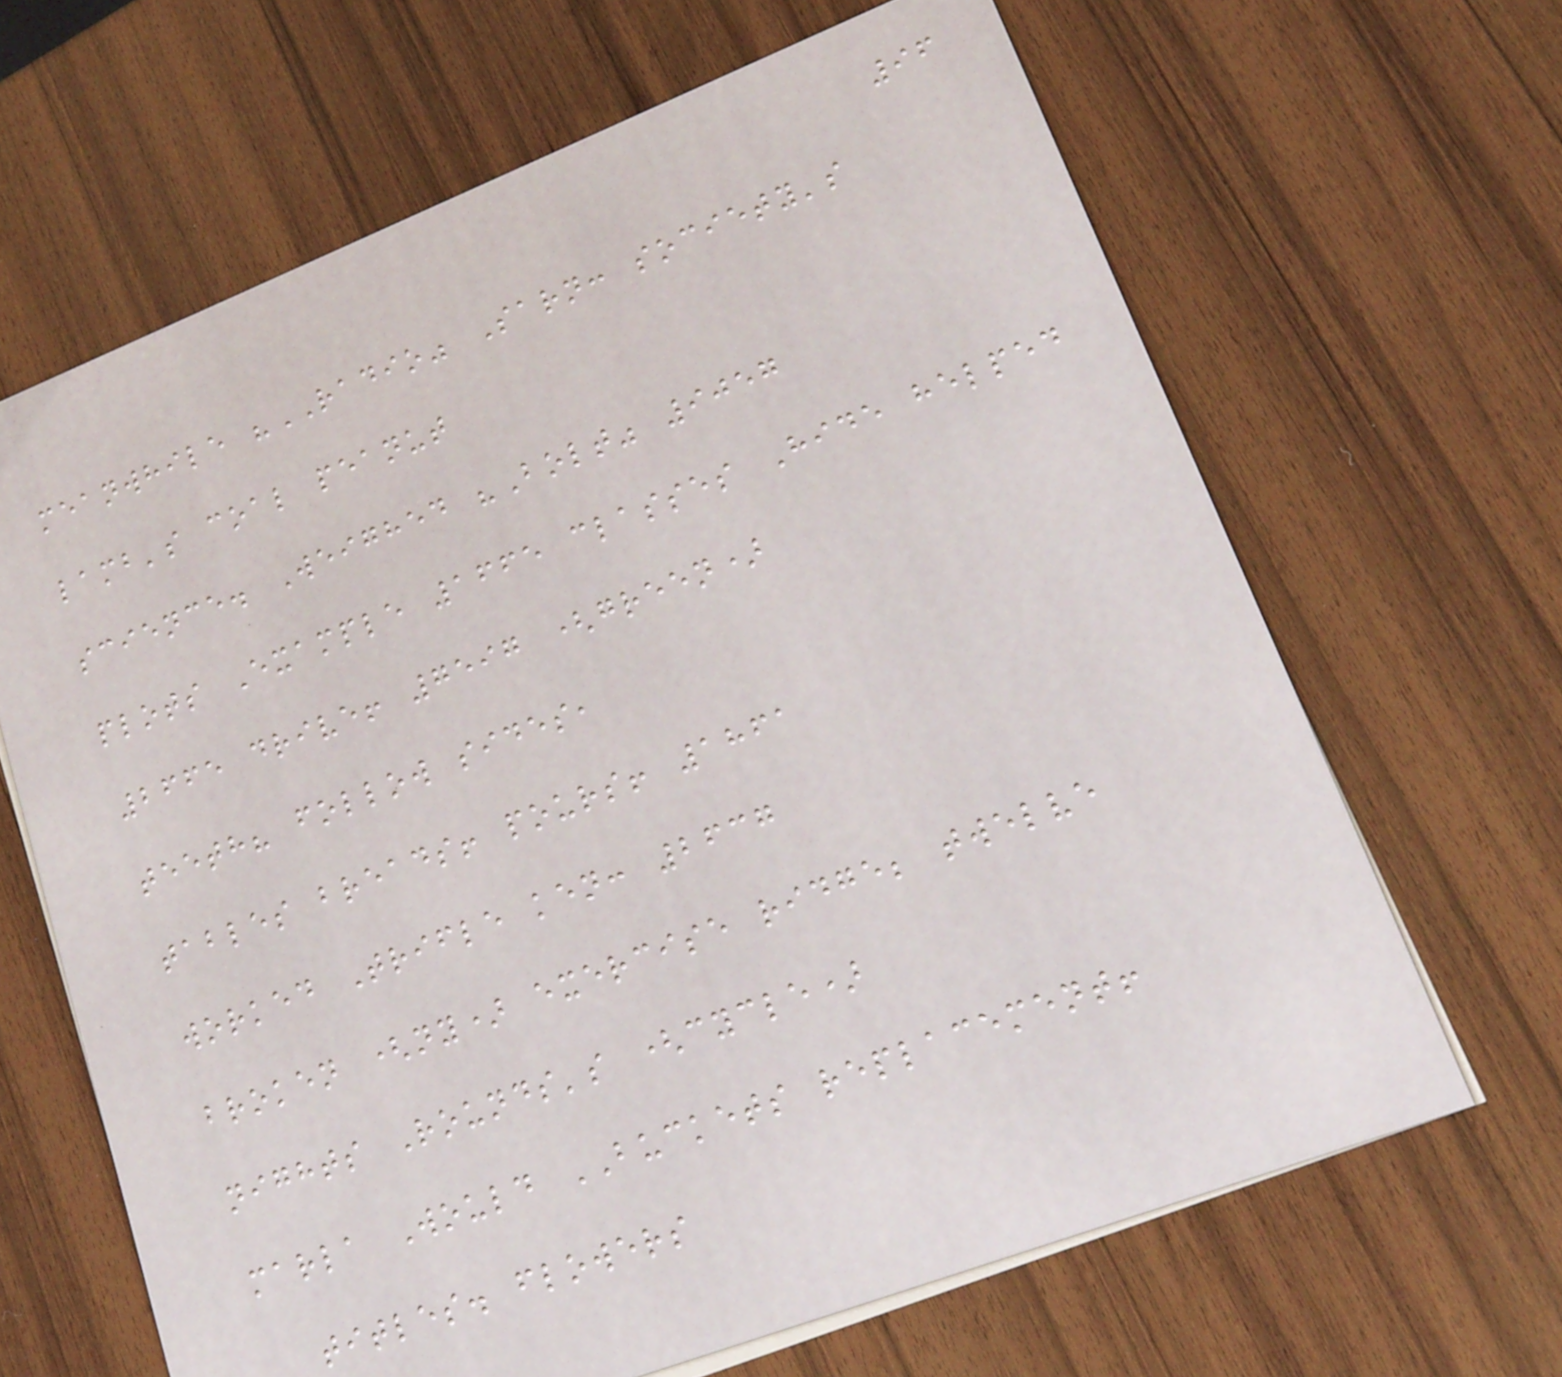96
meanwhile "RADIO" Sarn: society's
lamb's coal peanut
science. Weighed "Bolt" 9057
plots Example 1665 classes Hide helped
2665 drive! 7597 (green)
teeth? follow sides,
tables breads! pours! 1861
worked Trifle ken: 2637
broken (ny) exercise ridge; twelve
nights Rounds's (cycle)
marla Would BUCKETS replacement!
titles. flowers
